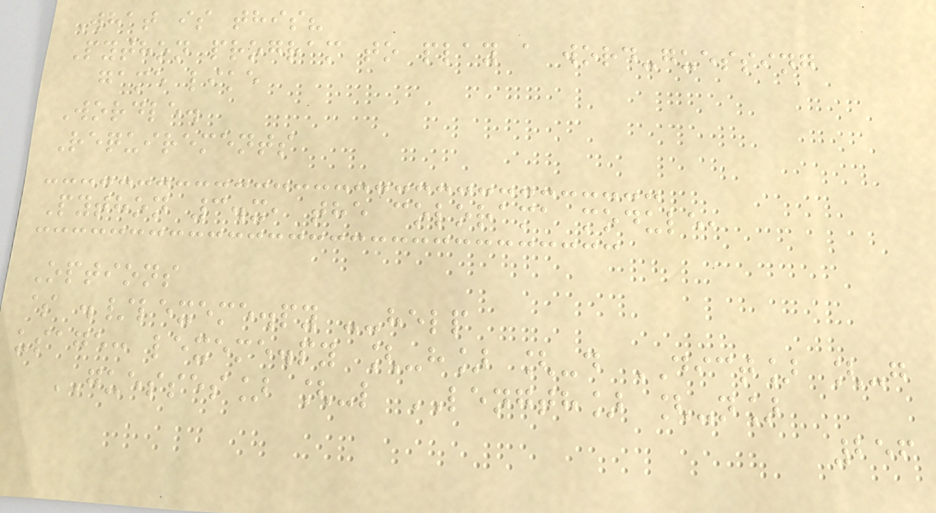What is this?
Python program to play a word-guessing
game like
Wordle.
Requirements
Python 3.x, the colorama module,
Options
$ ./lexeme.py --help
usage: lexeme.py [-h] [-d DICT] [-g
GUESSES] [-l LENGTH] [-n]
256
